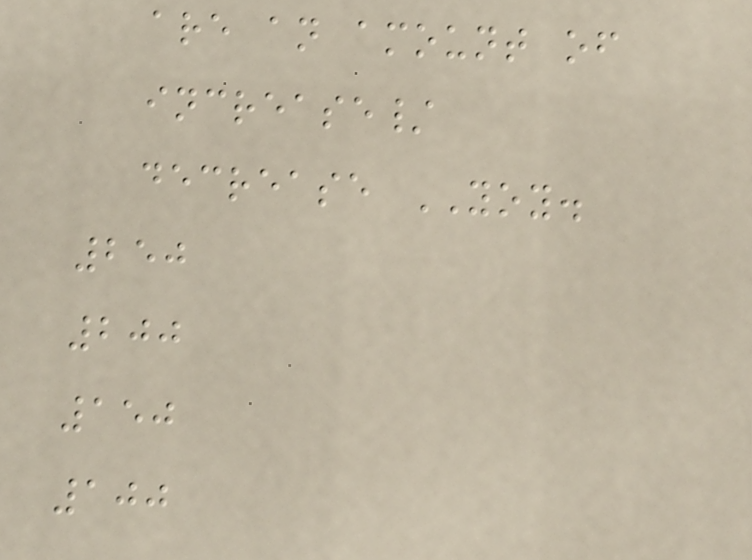are an amount of
increase/
decrease YOY.
250
200
150
100
